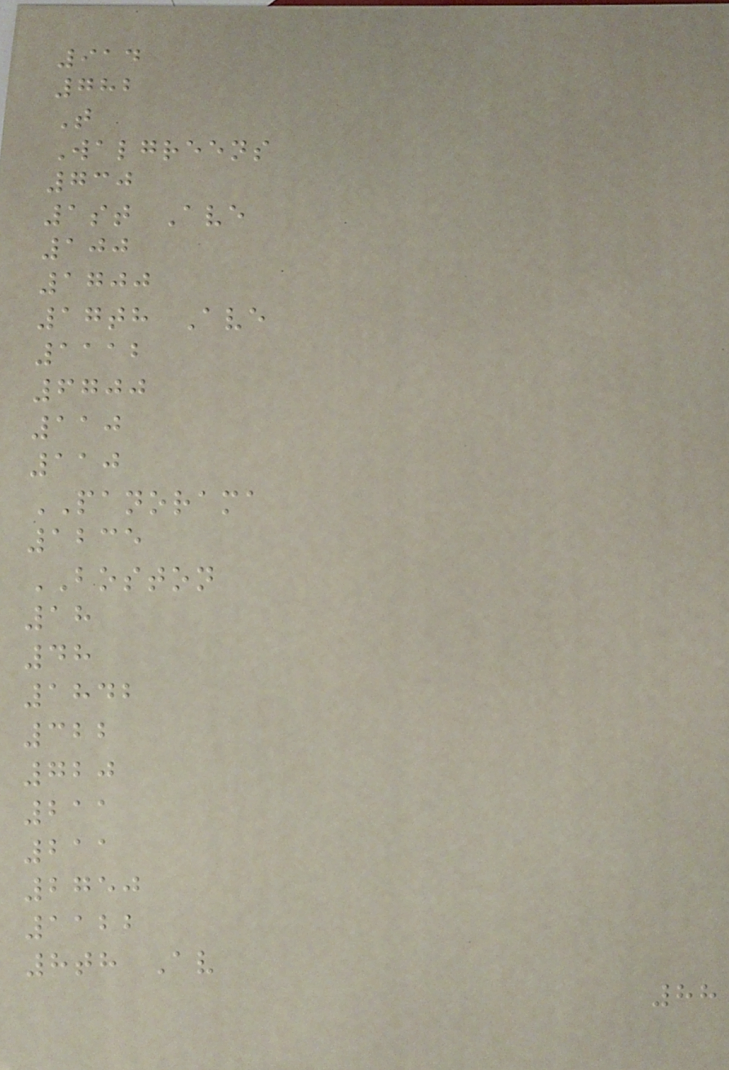914
782
T
Walgreens
730
1st Ave
100
1700
17th Ave
1112
6700
110
110
PANORAMA
1235
BOSTON
18
48
1842
322
720
211
211
2750
1122
8th Av
88
